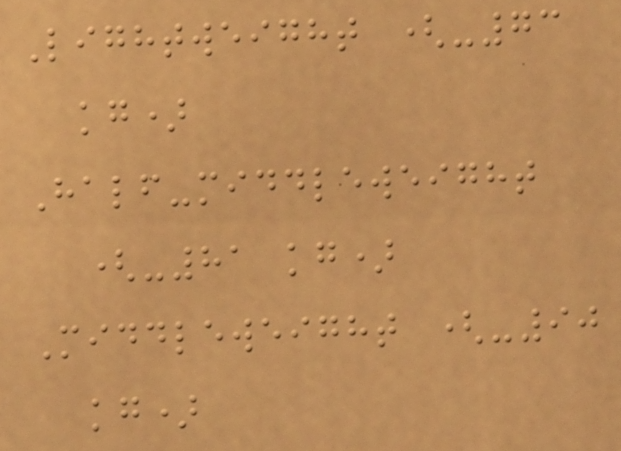Lightweight (-73
kg)
Half-middleweight
(-81 kg)
Middleweight (-90
kg)
